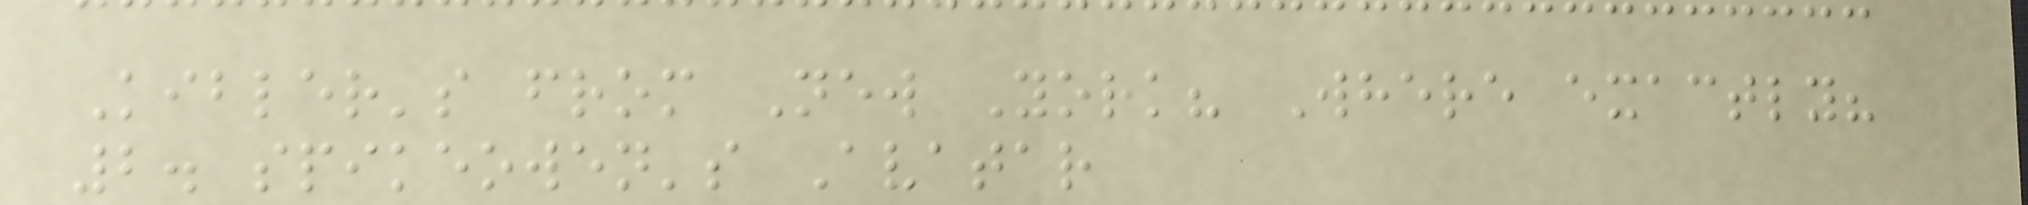Kibler's from New York? Where exactly?
2. spikeowen's Avatar
